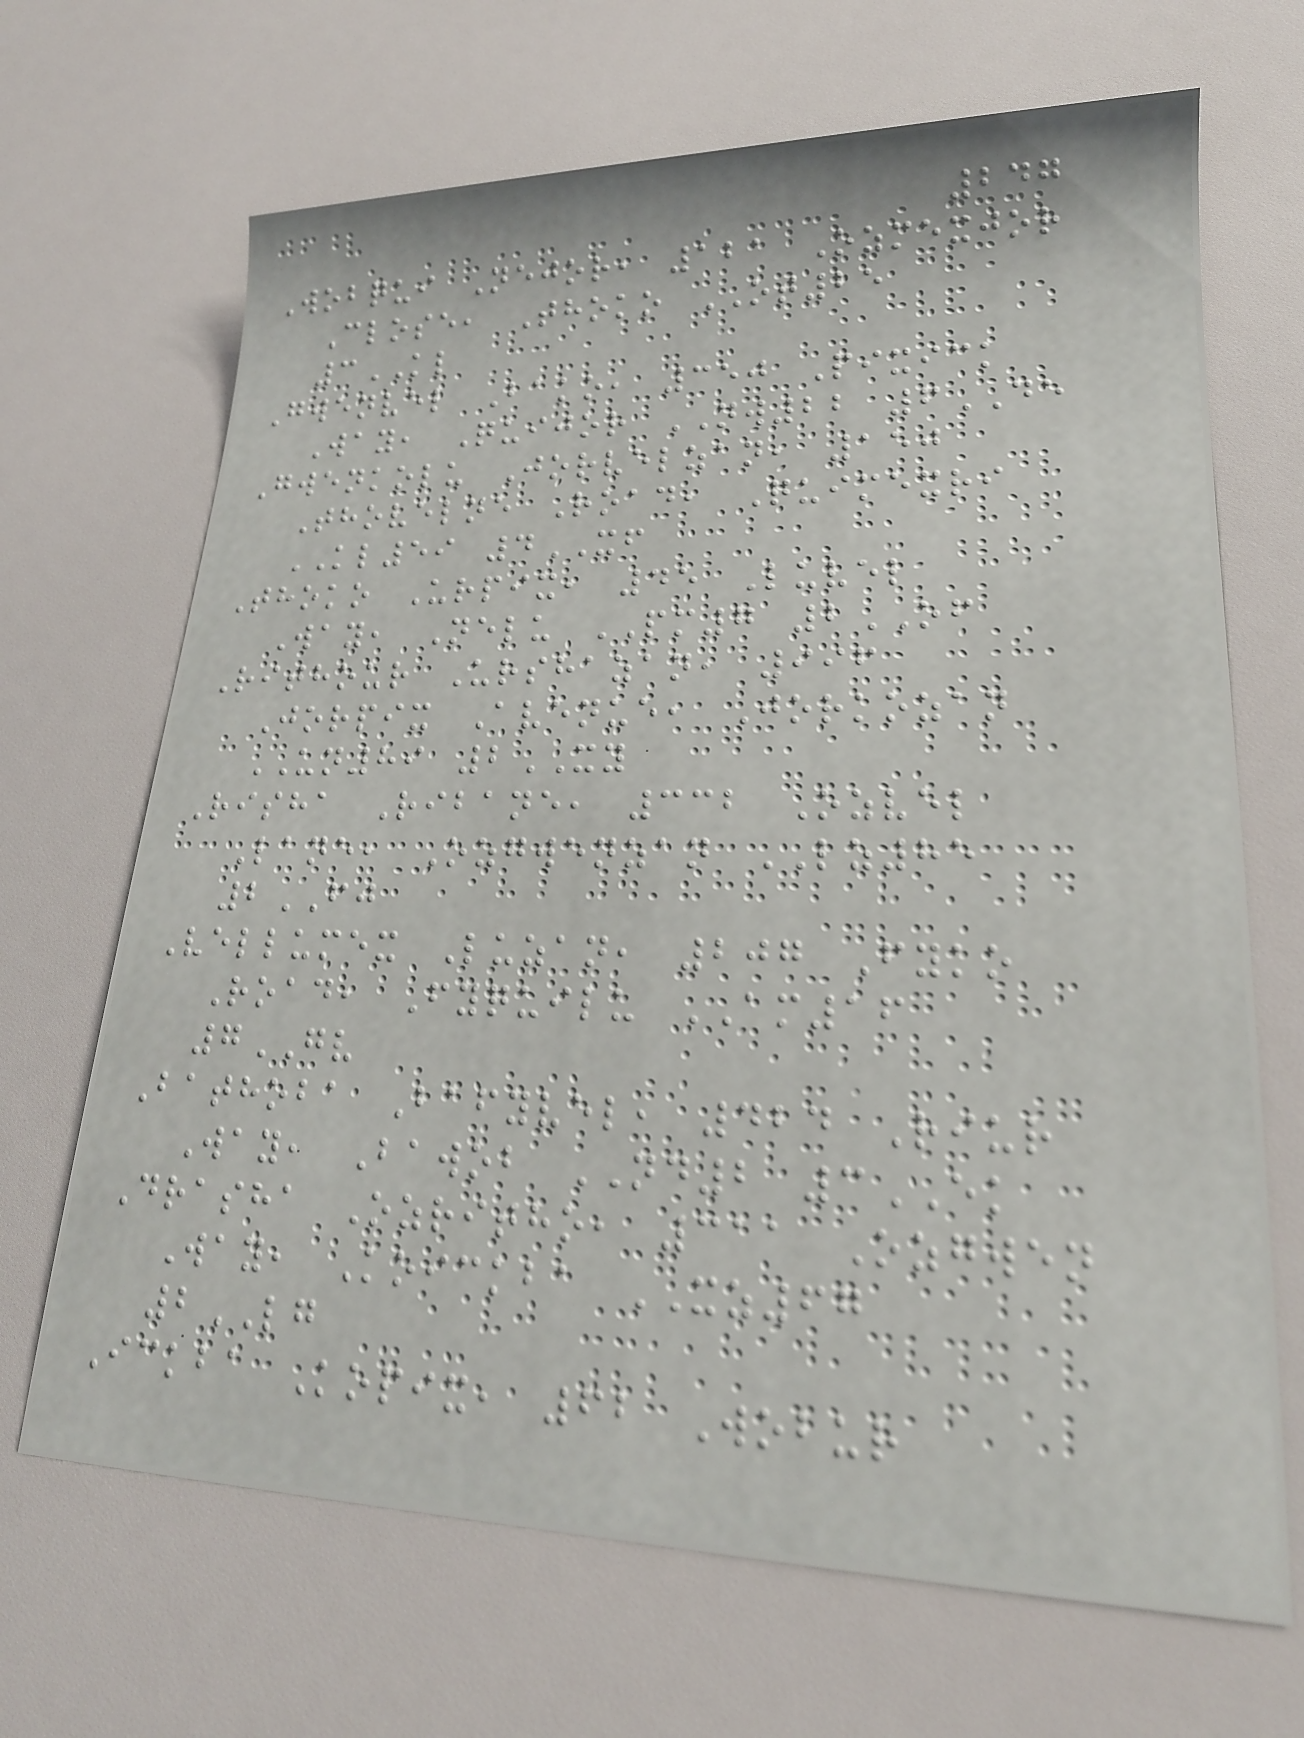247
Wobqui Nejor, 121 Ozmexjor
Close, Thoko OT25
3KL
Gwenvel Bako, 350 Pixick
Way, Quijor NW22 6DE
Gwenkolu Jorvelzan, 150
Thovelne Road, Quimexri
KL59 4XF
Thoko Urpix, 45 Luvel
Way, Nelu PM7 2OF
Rithour Urshazan, 996
Jorpix Avenue, Jorkozan
UN89 2XY
Risha Ribane, 332 Ozvel
Lane, Ozgwenzan LZ85
2FJ
Vellumex Luzan, 207 Fyko
Road, Fyquilu AM16
7GV
Bathoba Bafyvel, 424 Riur
Way, Bawob ND2 3EK
Drasha Ozritho, 311 Ozgwen
Way, Koickba XZ67
2LG
Ickba Kopix, 62 Wobur
